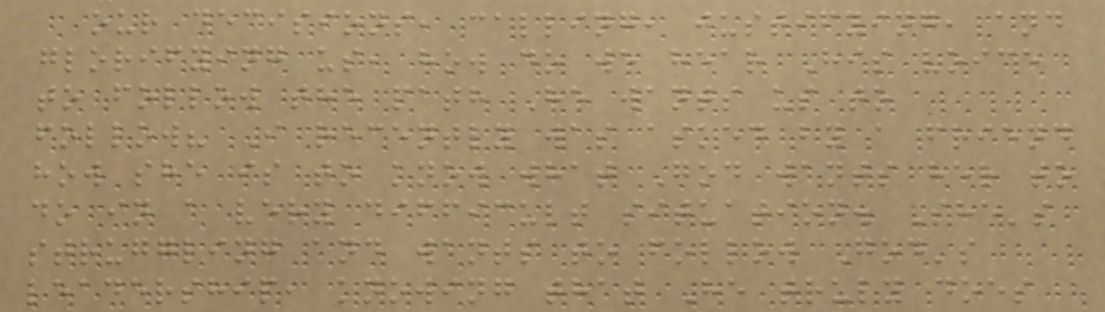our decisions, calling, justifying, and
glorifying us, how do we hear His voice
to follow the path He wants us to
follow? I recently was asked by a friend
how she is to know what God wants her to
do in a very difficult situation. She's
struggling and wants to follow God's
leadership, knowing that He truly does
